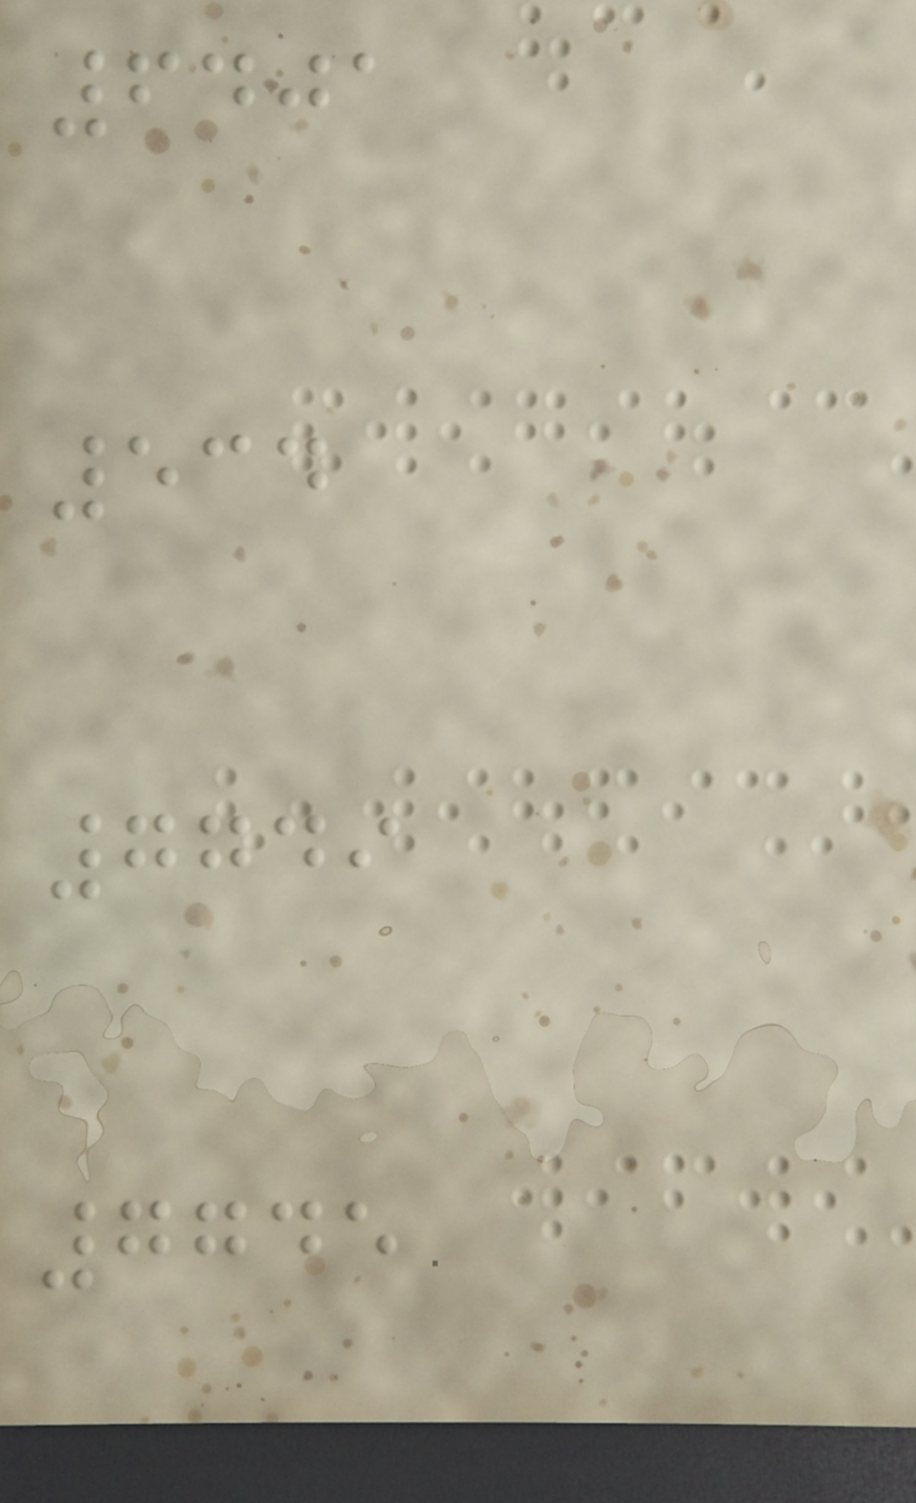6401
534
7749
7745
